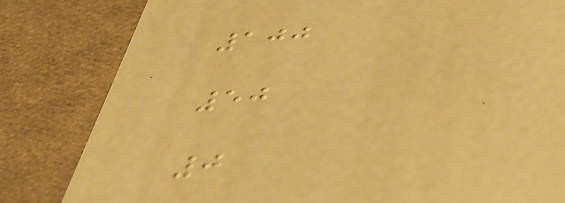100
50
0
